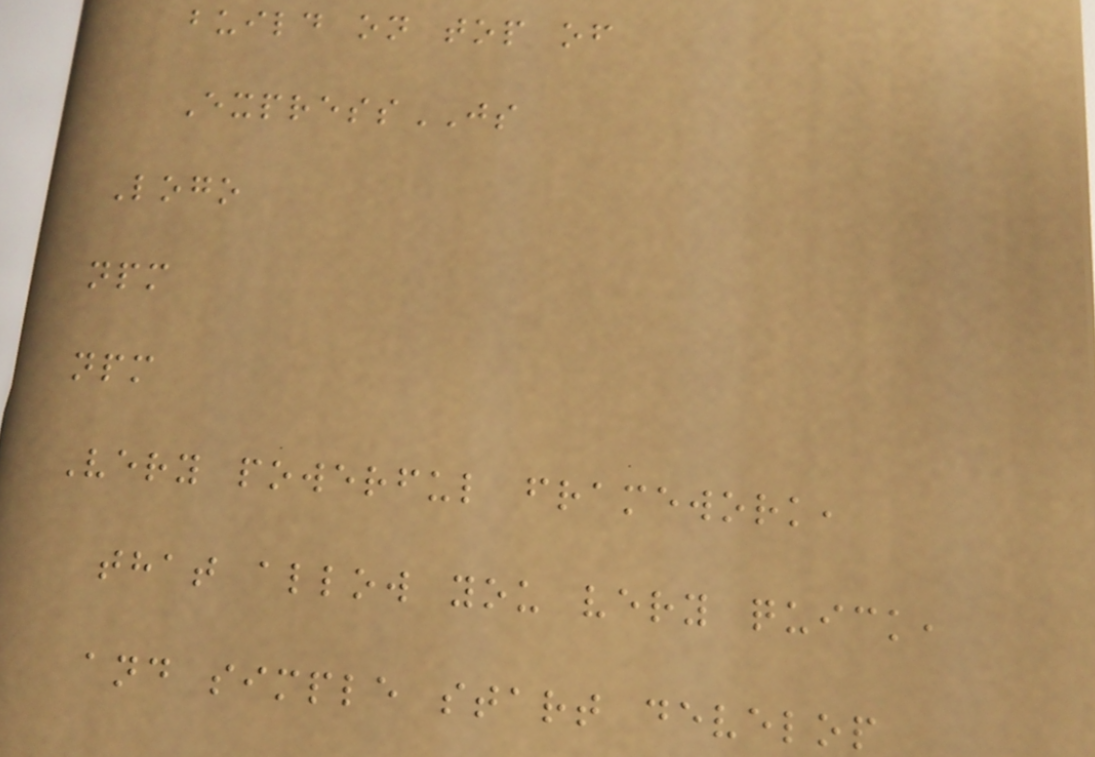build on top of
ExpressJS
Logo
npm
npm
Very powerful framework,
that allow you very quick,
and simple start develop
